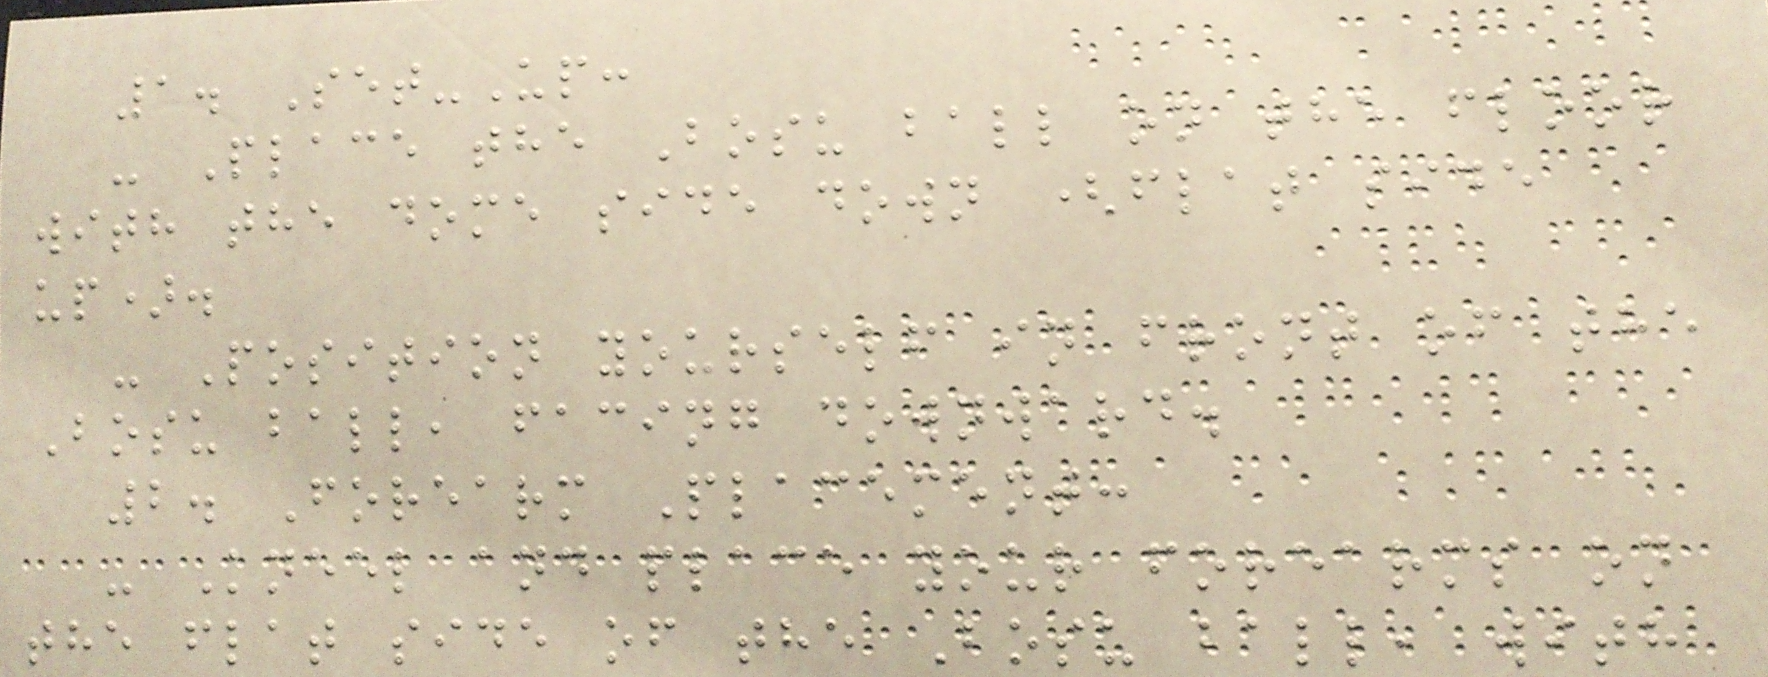1. Set-Up:
- Place the Bosu ball on the floor
with the dome side down (flat side
up).
- Position yourself in front of the
Bosu ball, facing downward.
2. Forearm Placement:
- Kneel and place your forearms on
the flat side of the Bosu ball, with
